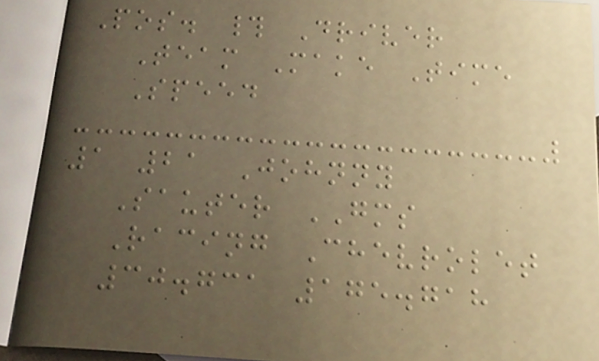Pos. # Driver
Team Make Time
Speed
1 21 Johnny
Sauter GMS
Racing Chevrolet
30.731 175.718
